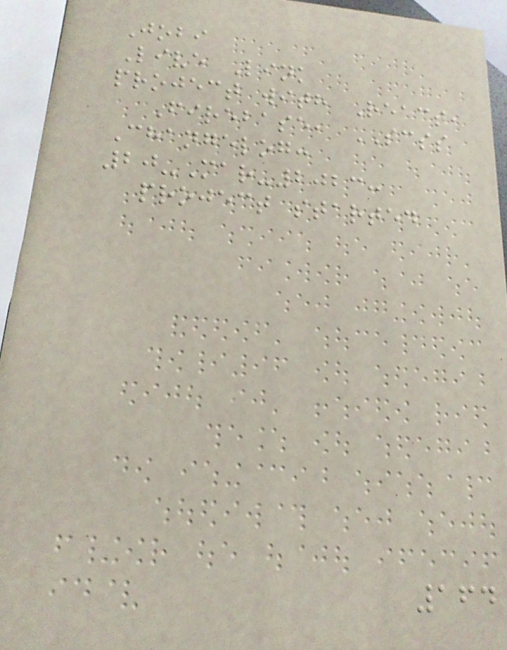Jobi
Live Link
project with React,
Firebase, SCSS
Changelog:
20-Mar-2023:
project started
164
